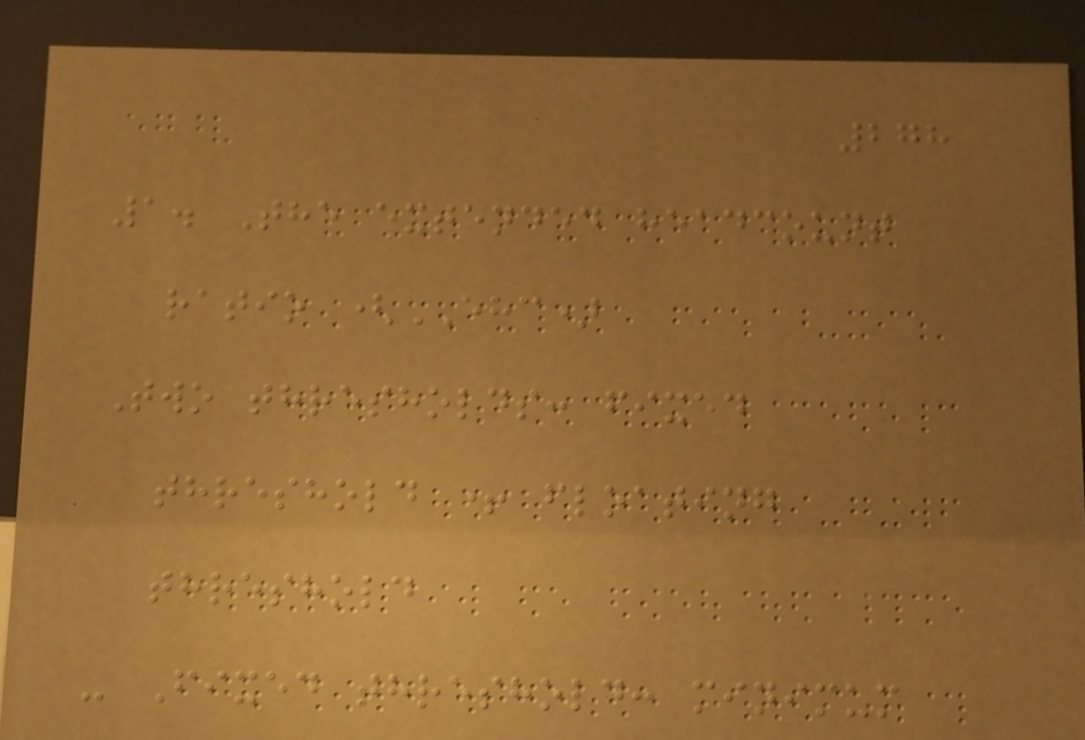278
1. The extended headcount
ratio (EHC)
Two thresholds: fixed
threshold + floating
threshold
- Fixed threshold: minimum
